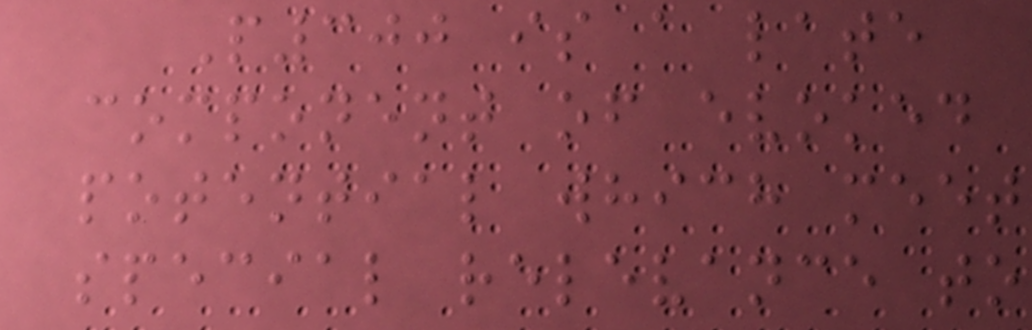P300 is a late
component of evoked
potential which meet
special relevance to
